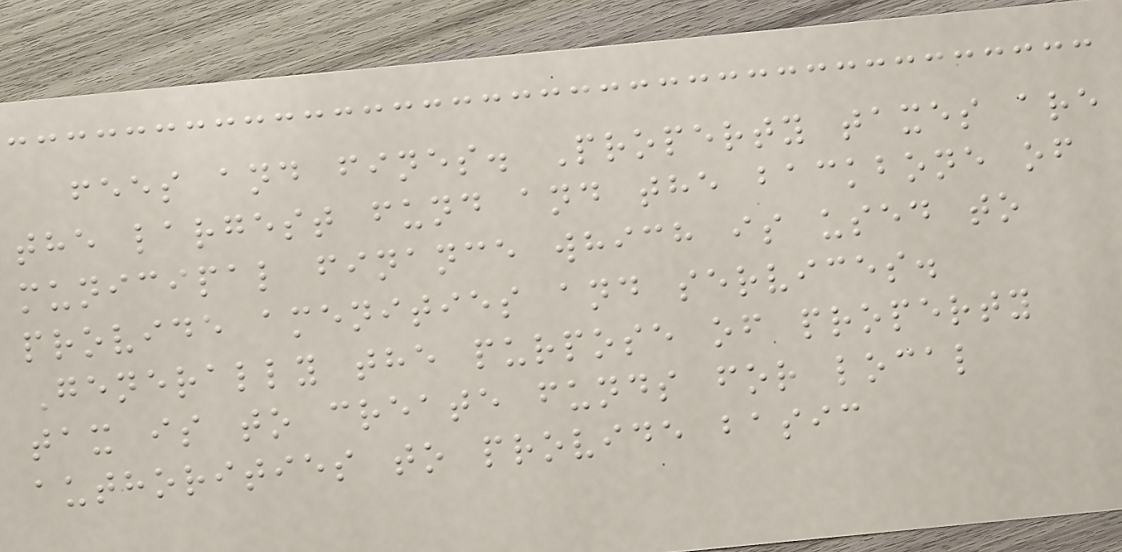fees and fines. Property taxes are
the largest fund and the backbone of
municipal finance which is used to
provide amenities and services.
Generally the purpose of property
tax is to create funds for local
authorities to provide basic
